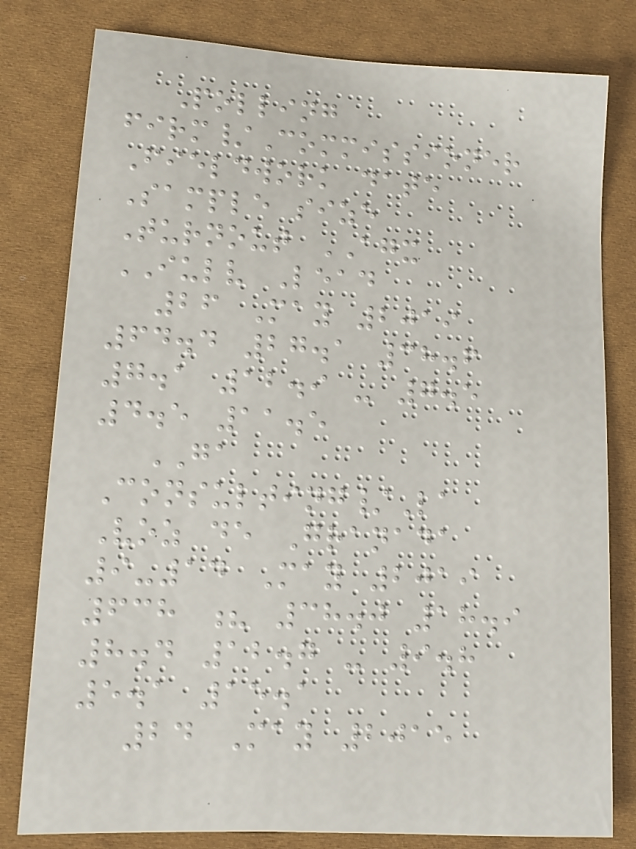Polling
firm/Commissioner
Fieldwork date
Sample size
Turnout AGX
IULV Lead
26 May 2019
64.4 27.1 38.6
7.1 12.9 - 7.5
4.5 11.5
GA
Consulting/La
Voz de Granada
9-14 May 2019
638 ? 38.0 18.9
8.4 12.7 - 9.8
5.1 15.1
24 May 2015
